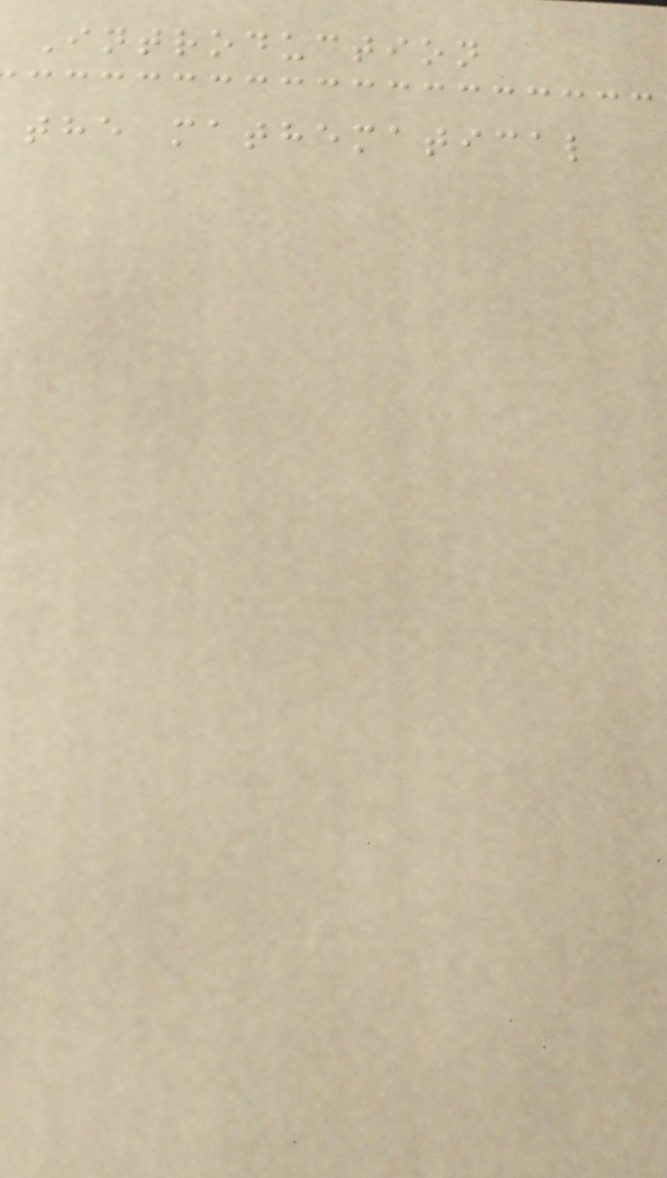Introduction
the mathematical
